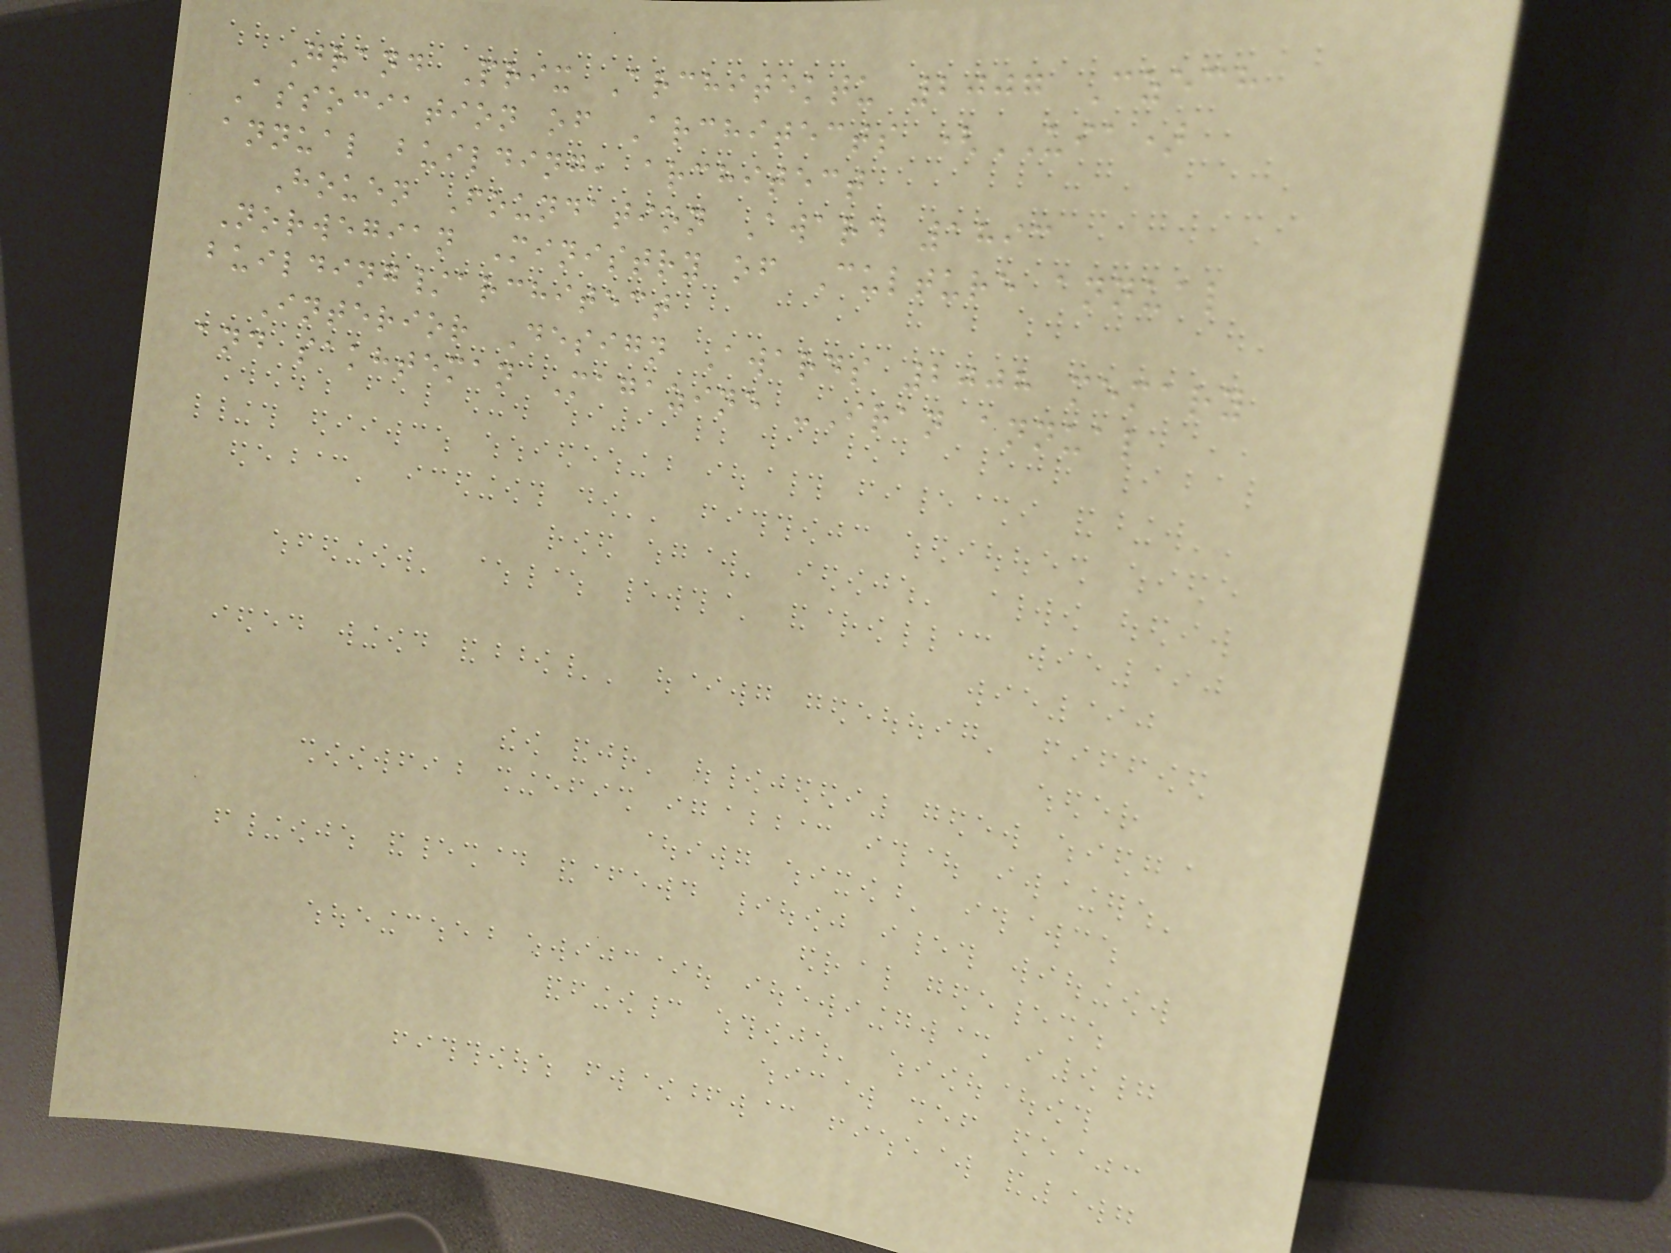Grand Prix Architektu 2007 Czech
Association of Architects (UIA)
annual building, architect
Houen Foundation Award 1893
Norwegian Ministry of Culture annual
building/architect
Interior Design Awards 2008 memary
and sakhteman Magazine -Iran annual
